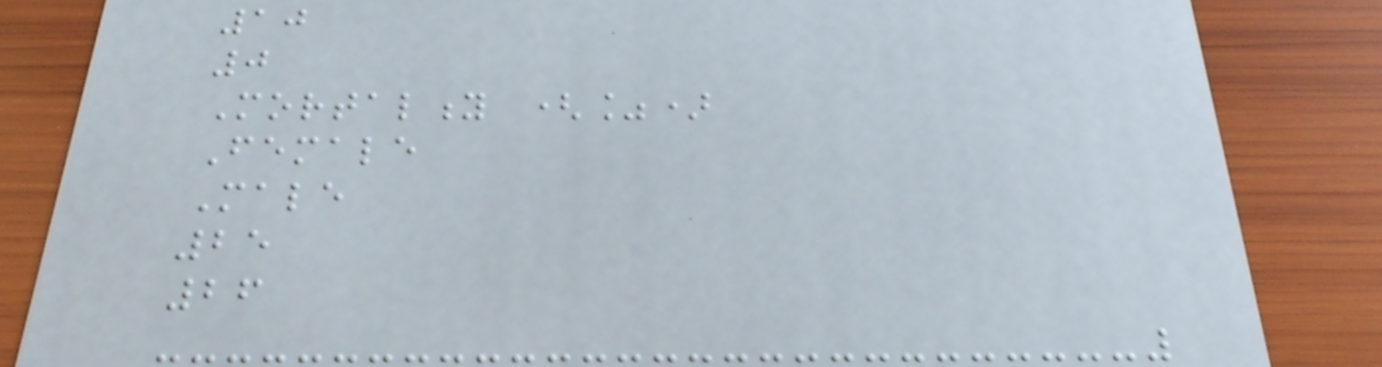10
0
Mortality (%)
Female
Male
25
26
